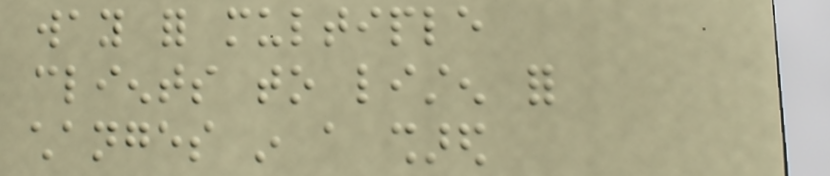way for multiple
clients to listen for
changes in a shared
